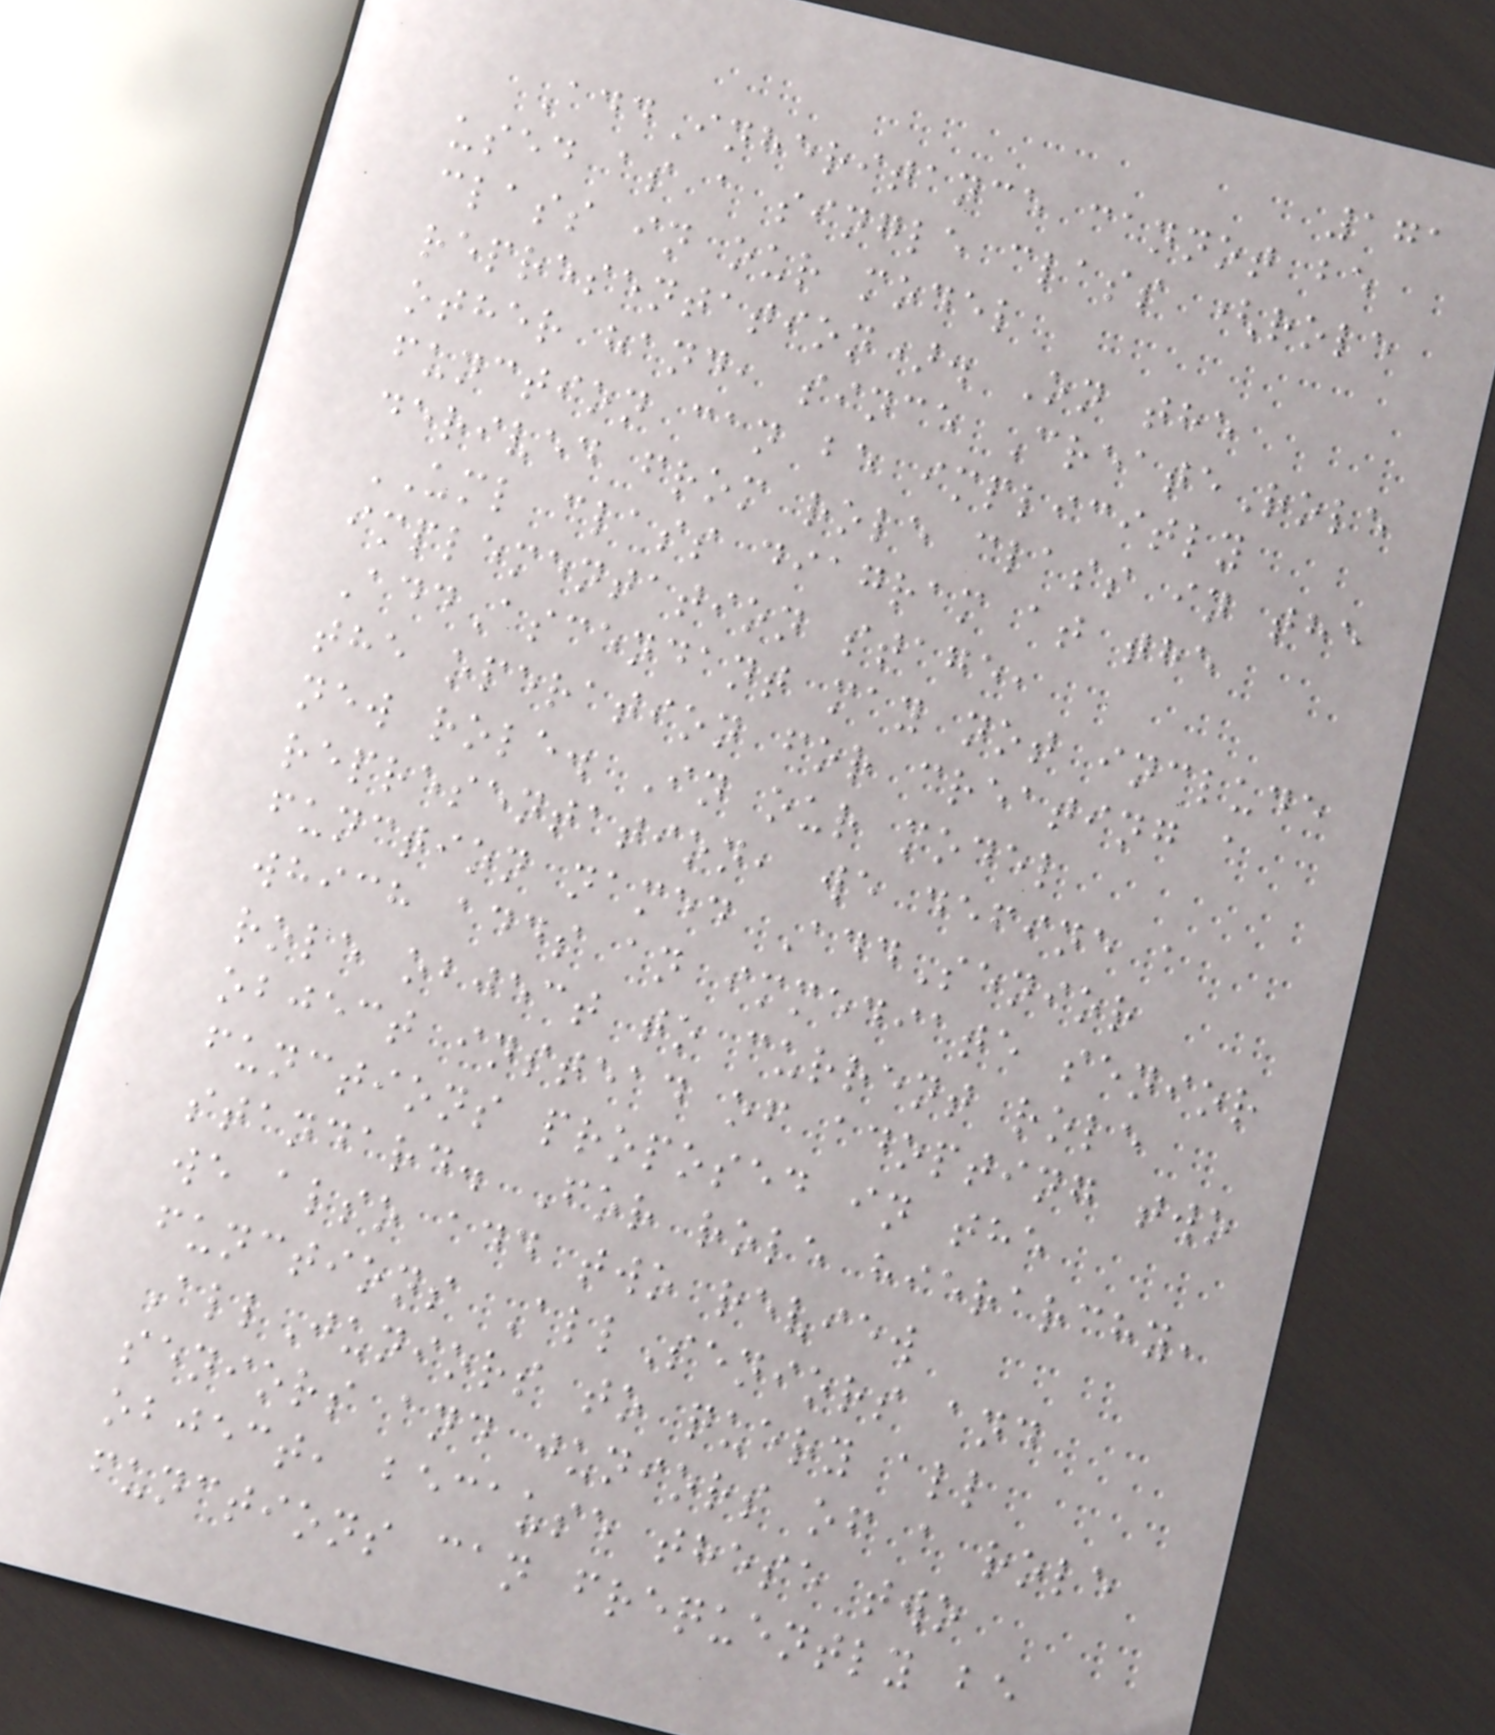171
AddInheritance cannot be
used as a single class (role
class in our model
representation). On the
other hand, since CreateRole
function can be implicitly
derived from role class in the
UML class diagram at the
implementation stage,
AddAscendant may not include
the operation for creating a
new role. In our model
representation, we define a
function named AddSenior
which adds an immediate senior
role object to current role
object instead of adopting two
functions proposed in the
standard. For role hierarchy,
we also add two review
functions AllSeniors and
AllJuniors to query all
seniors and juniors of a role
object, because these two
functions can frequently be
